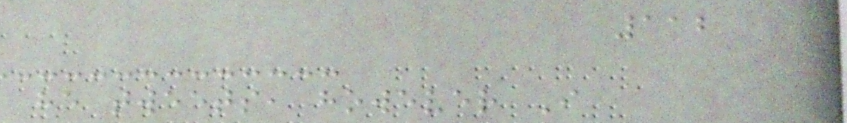112
he tweets, however I
